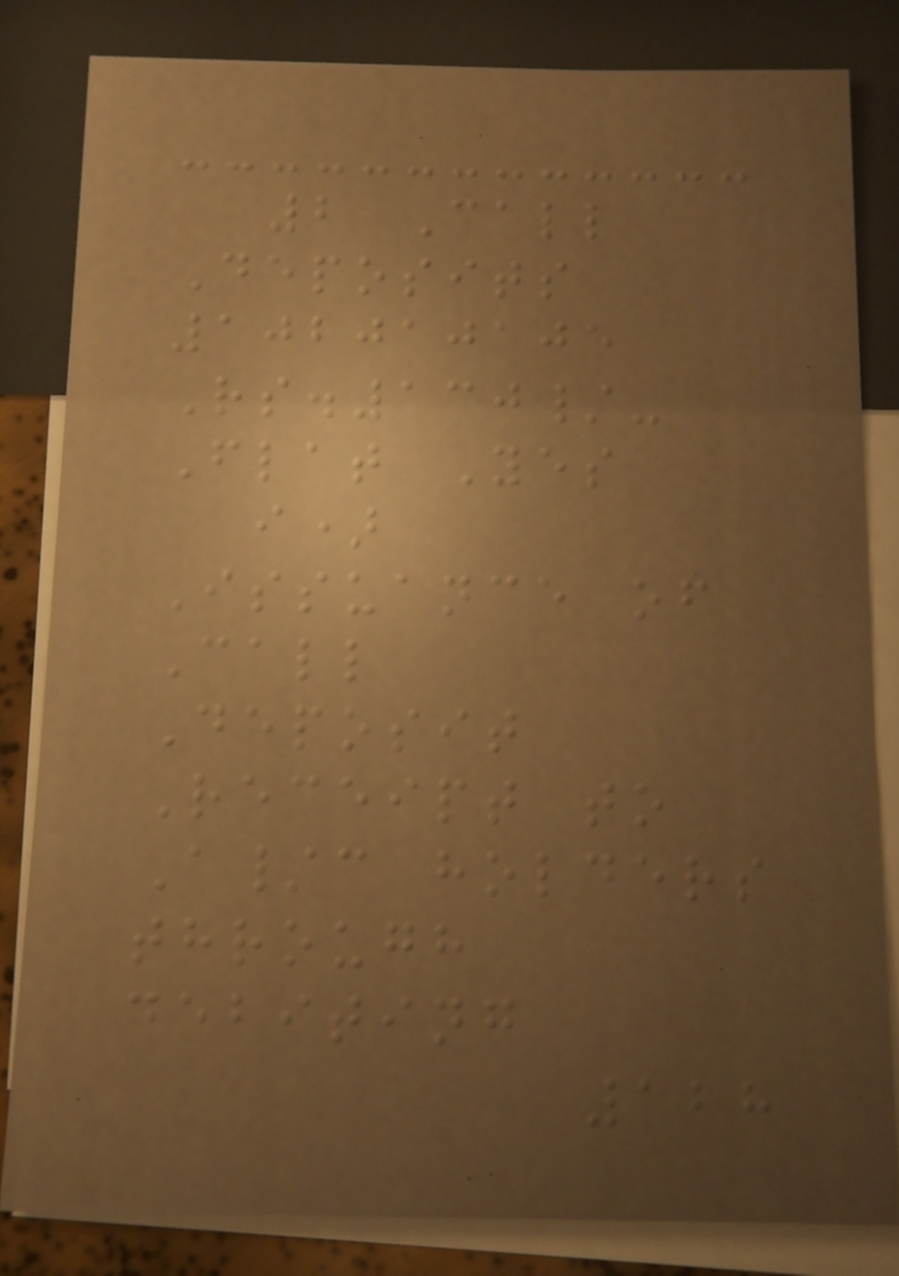2 Call
Deposits
102010105
Rs.130/-
Flat Yes
i)
Issuance of
Call
Deposit
Receipt to
A/c holders
through
debiting
128
